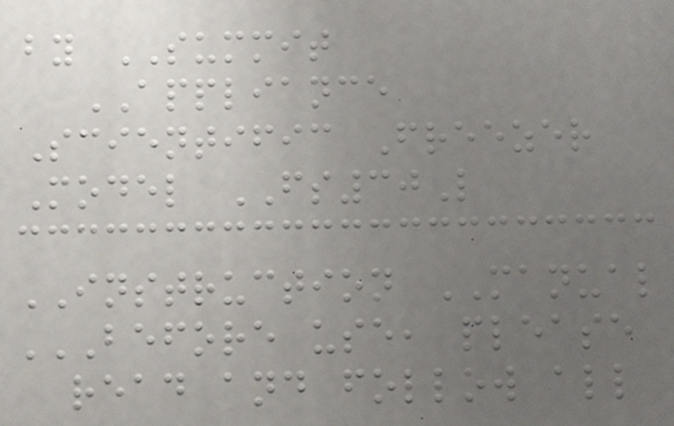by SUMMIT
APPLIANCE
Scientific Freezer
Model FS30L
INSTRUCTION MANUAL
BEFORE USE, PLEASE
READ AND FOLLOW ALL
